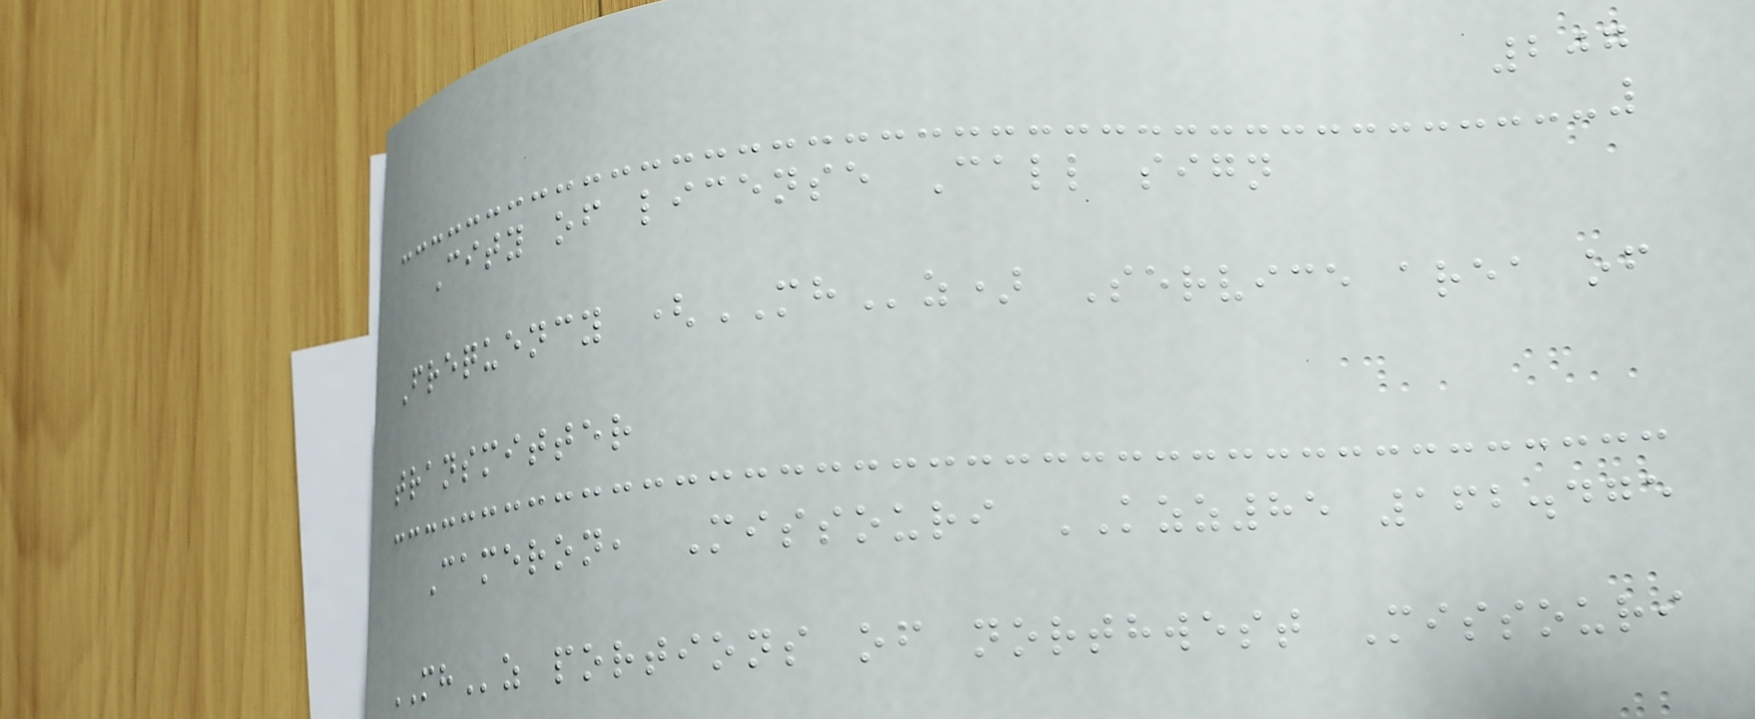207
City of license Call sign
Frequency (MHz) Service area of
transmitter
Cameron, Missouri KZZ85 162.475
MHz portions of northwest Missouri
